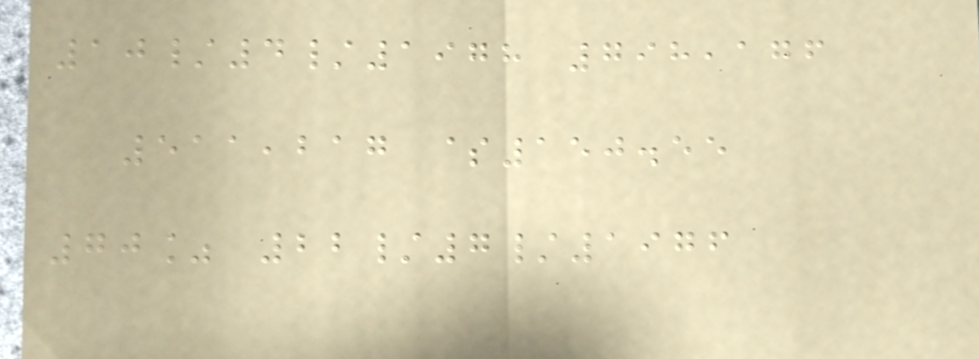10/4/1978 798,176
511,217 $150.55
70% 22/7/1976
